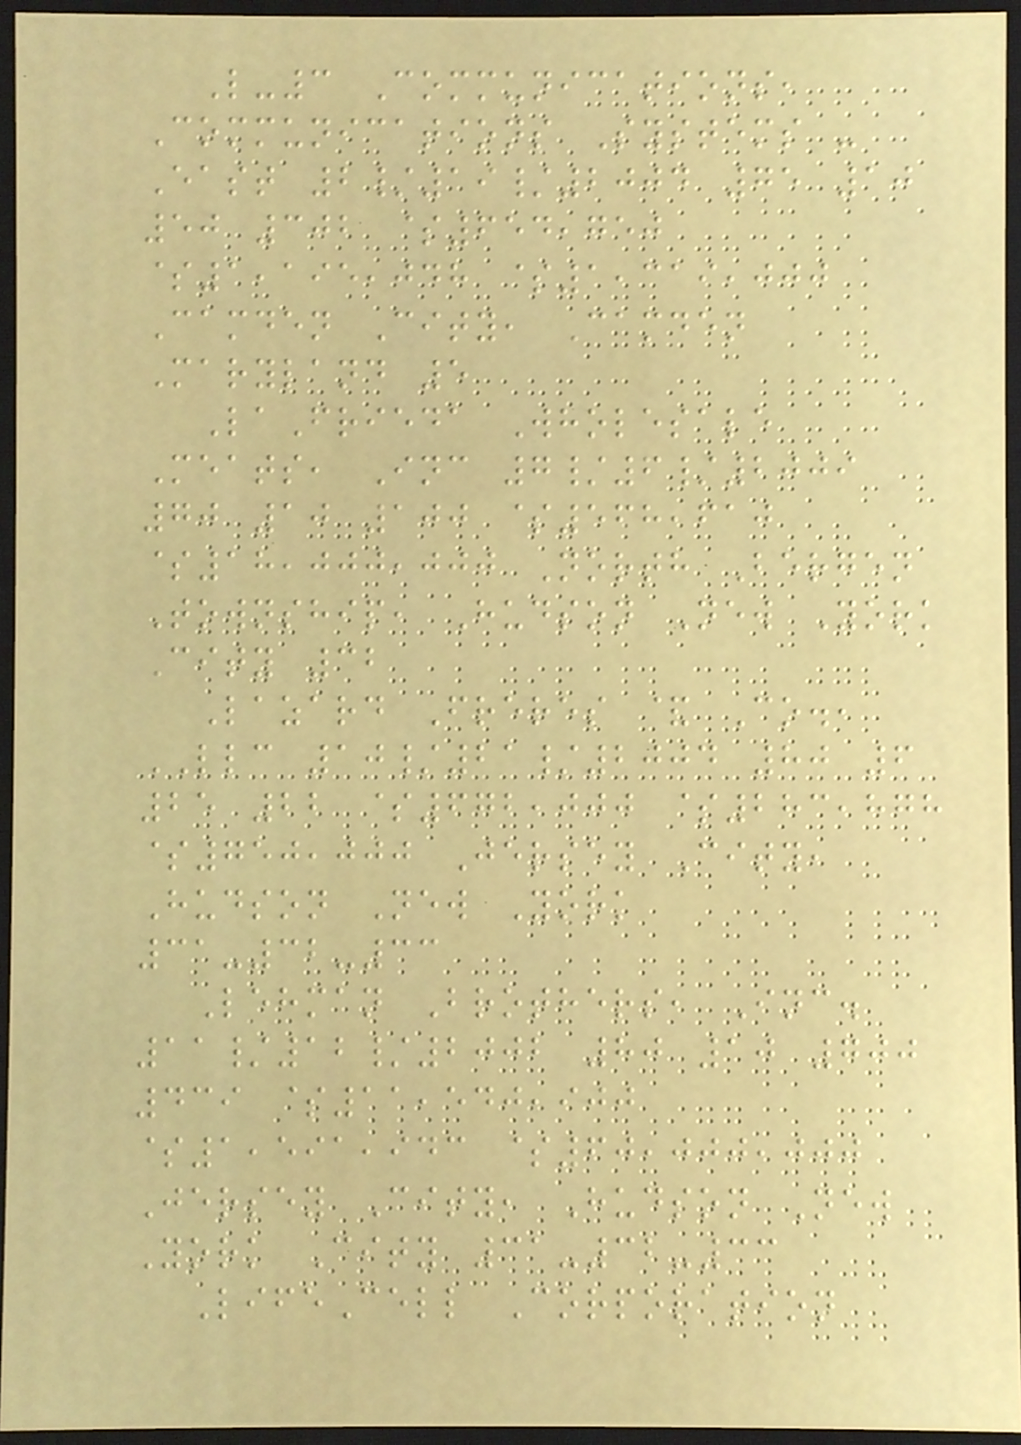L-3 Communications,
Communications Systems -
East 2/19/2004 75 10
50 302 $654,750
$1,195,048 $1,319,000
Camden City, Camden
Maryland 5
LaFrieda Wholesale
Meats, Inc 7/6/2009
70 10 100 $568,610
$18,000,000 North Bergen
Township, Hudson New York
City 32
Lazard Freres & Co.,
LLC 10/21/2004 80 6
25 22 $672,000 $283,878
$750,000 Jersey City,
Hudson New York
31-32-33
Lehman Brothers, Inc.
11/12/2002 80 10 700
439 $11,540,900
$1,591,943 $60,000,000
Jersey City, Hudson New
York City 31-32-33
LifeCell Corporation
